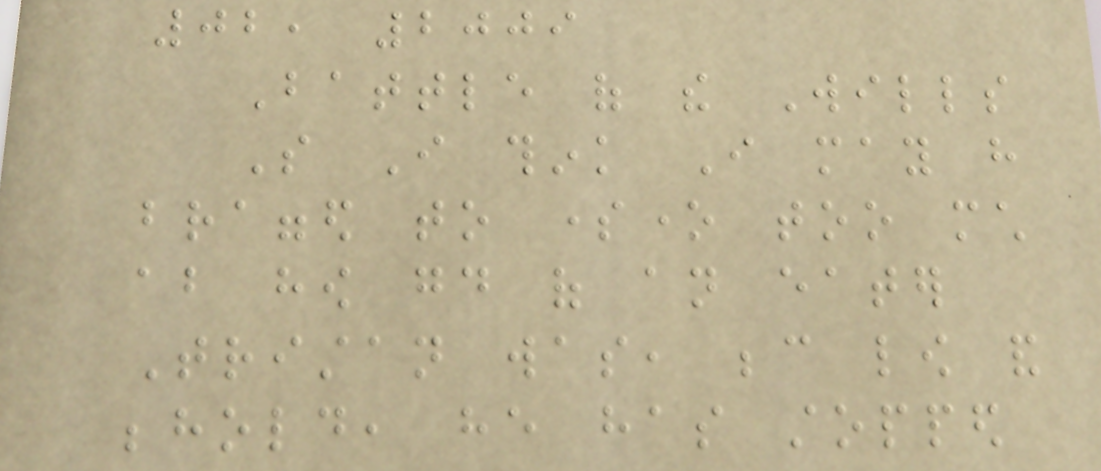02, 2009
Battle of the Wills
So I think I may have
bragged to someone too much
about how good of an eater
Tristan was, because low and
behold, he has stopped
